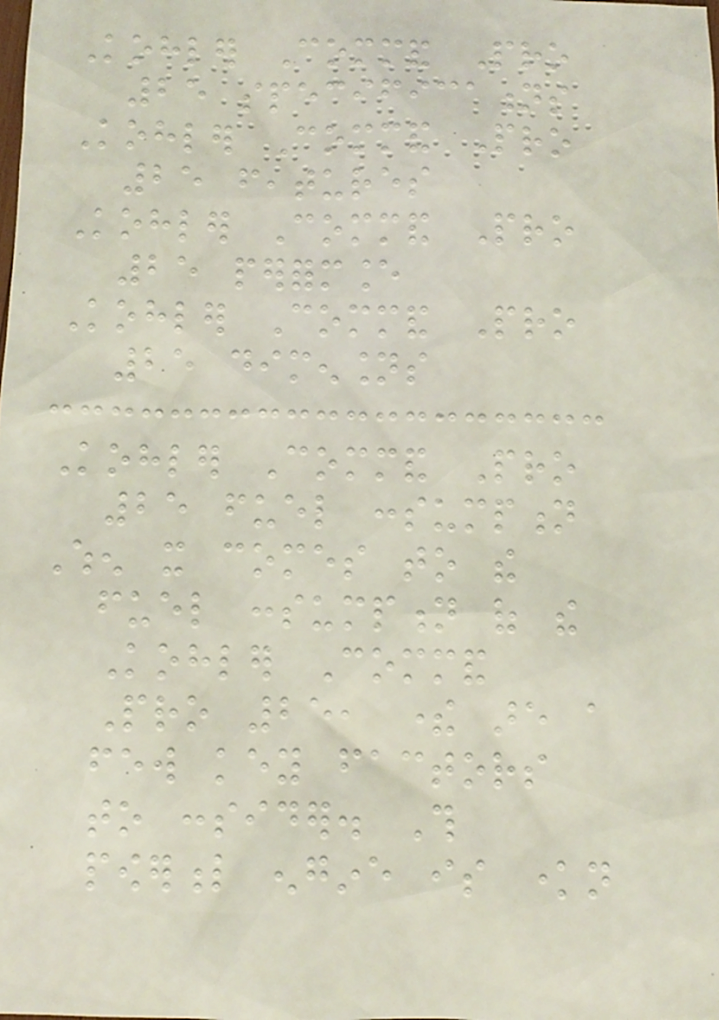Kohler Command Pro
25 specifications
Kohler Command Pro
25 features
Kohler Command Pro
25 performance
Kohler Command Pro
25 dimensions
Kohler Command Pro
25 fuel consumption
When it comes to the
fuel consumption of the
Kohler Command
Pro 25, there are a
few key factors
to consider. This
powerful engine is known
